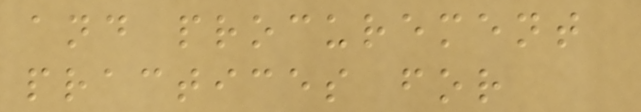and procurement
practices for
